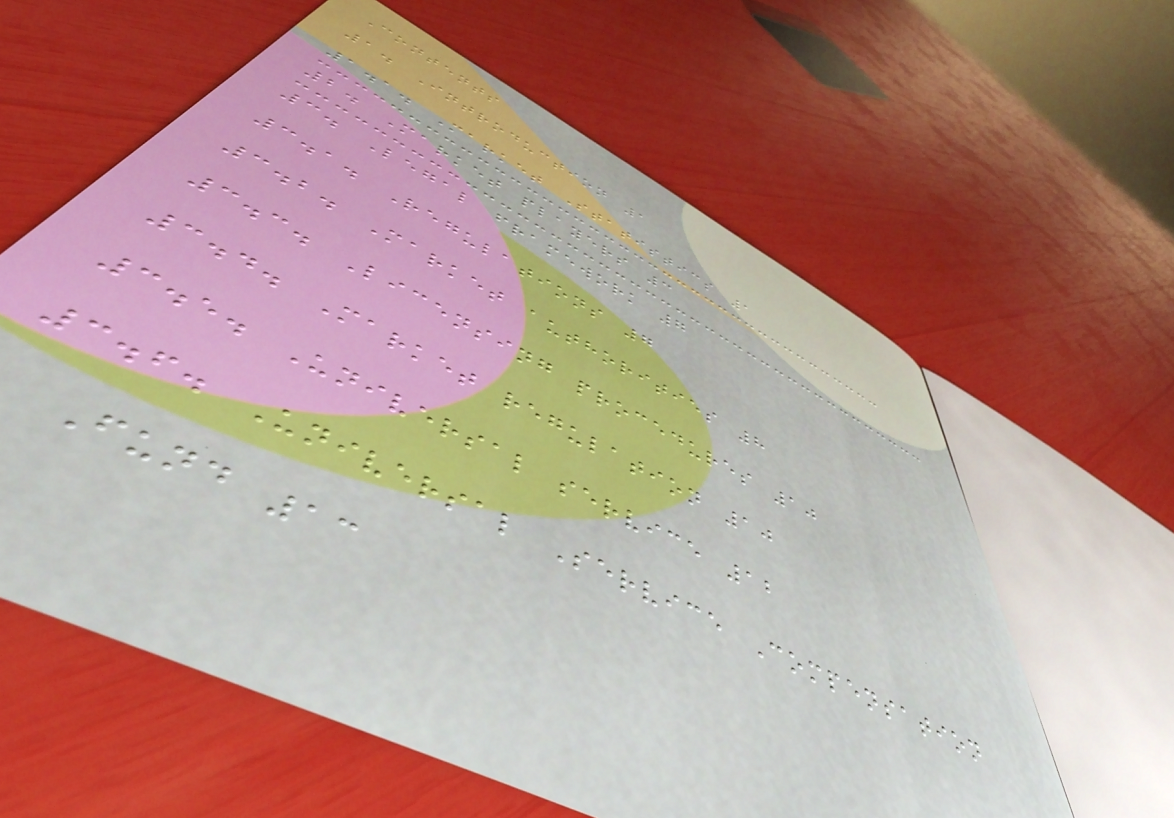Contents
1. Introduction 1
1.1. Market Statistics 1
2. Market players 3
3. Legal framework 7
3.1. Regulations 7
3.2. Market authorities 8
3.3. Licensing procedures 10
3.4. Market regulation 10
3.5. Universal service 12
3.6. Universal Service Compensation
Fund 13
